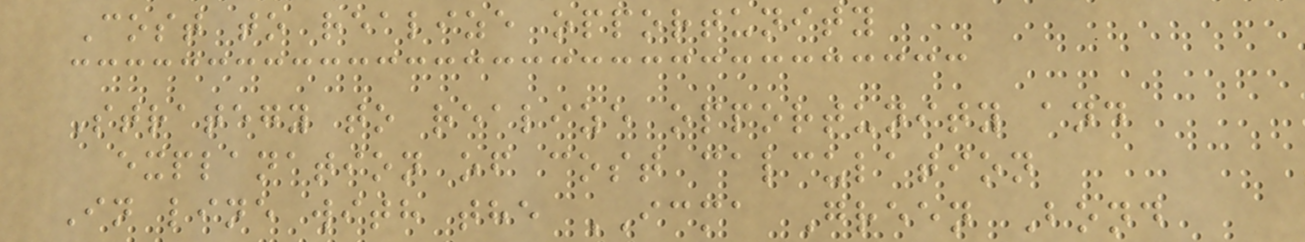Cost to realize opportunity
Strategy to realize opportunity and
explanation of cost calculation
In line with the ICMA Green Bond
